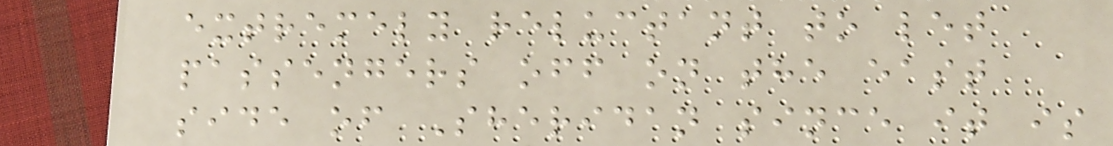extremely reluctant to let
passengers off on the east
side of Sheridan since it is
